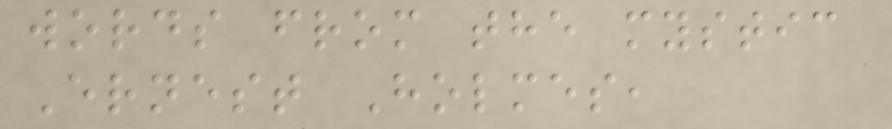words from the mystic
Ernest Holmes,
